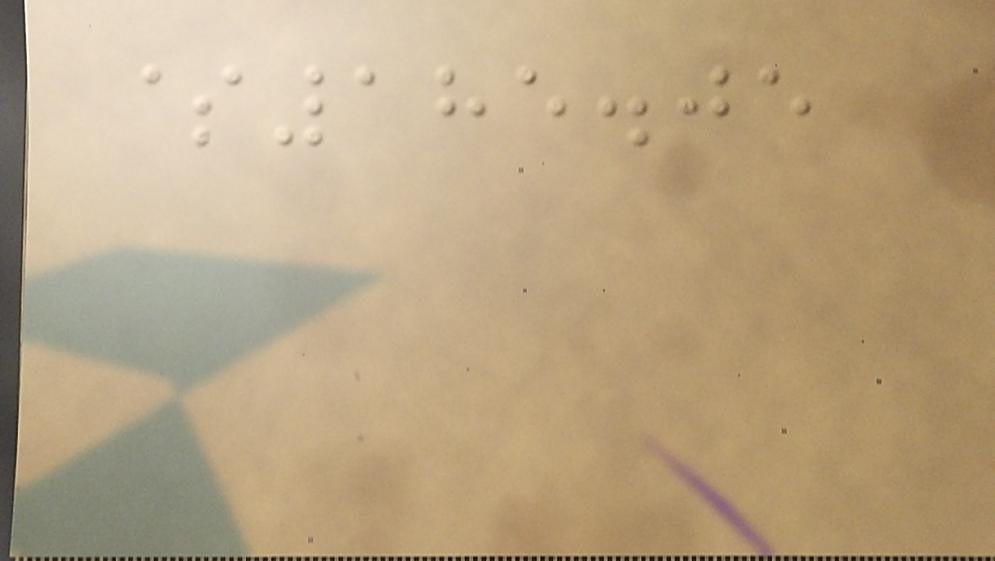$185.05
